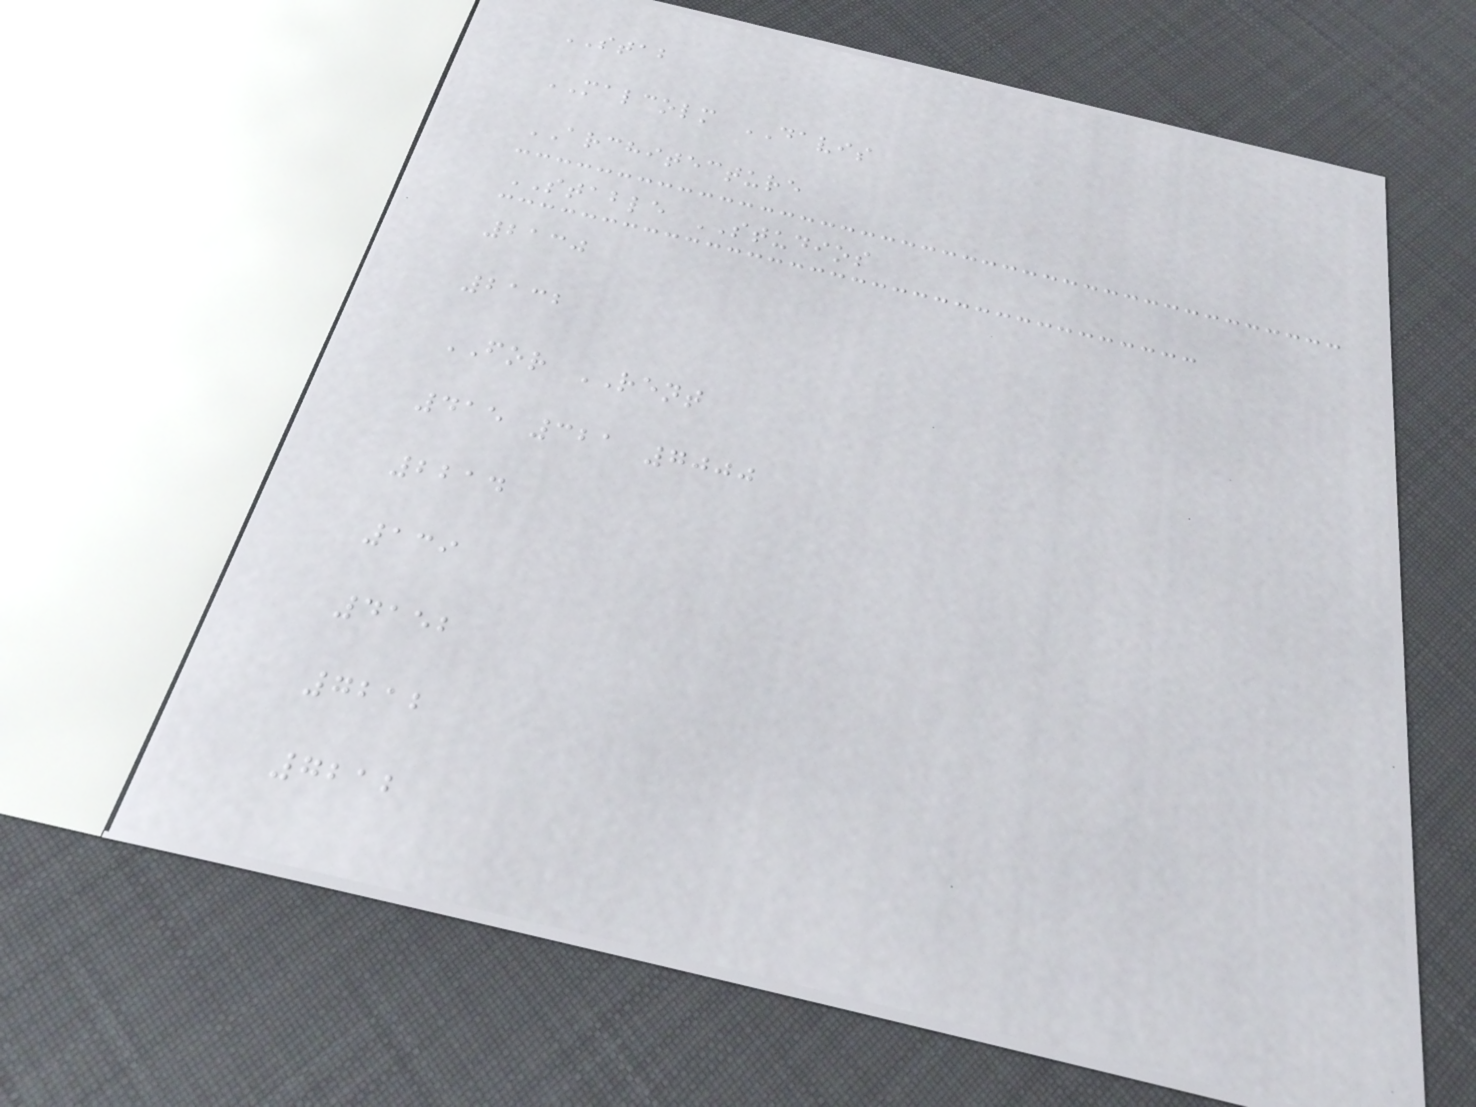STAB
MALCOLM DAVIS
ARCHITECTURE
STABLE STUDIOS
2130
2132
FOR RENT
415 321 7000
2214
139
4152
7212
7212
